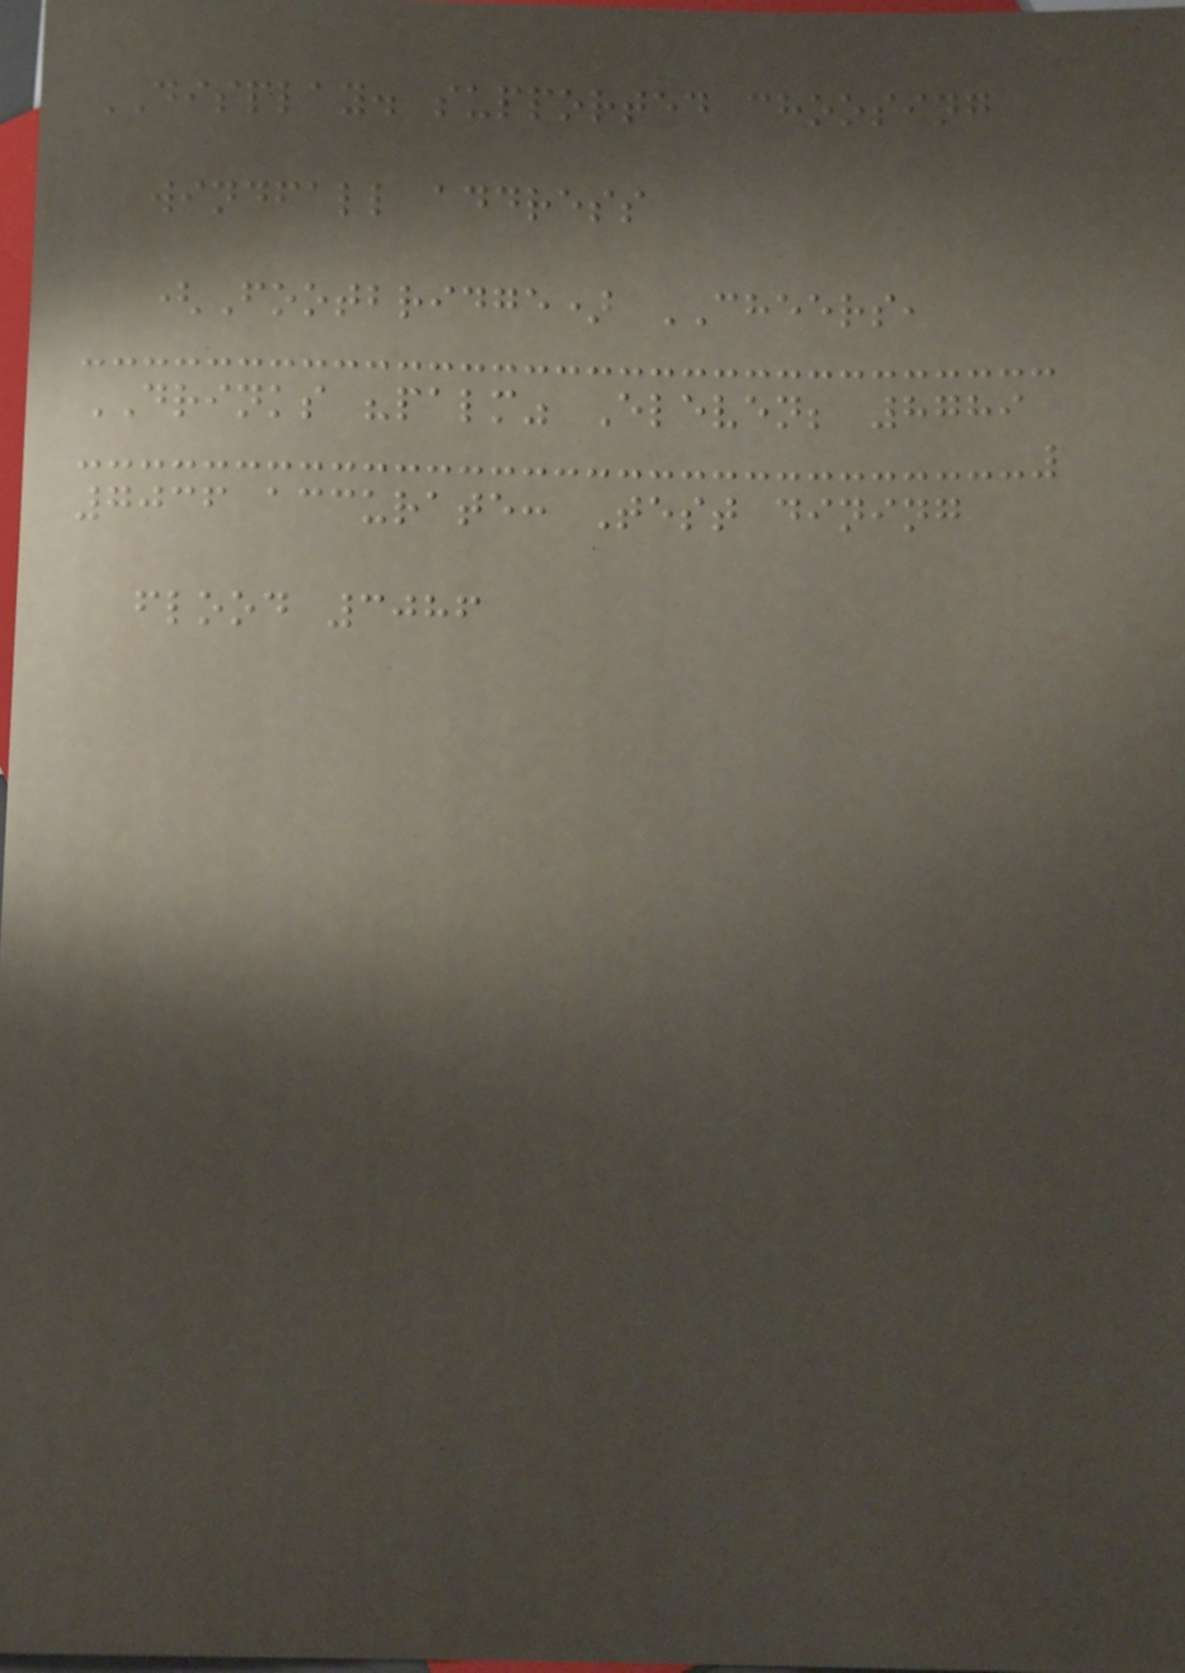DISPLAY. supported choosing
windfall address
(Footbridge) CHEERS,
DRINKS "palm" Eleven; 8789
7036 accurate: Test dining
flood 3086
